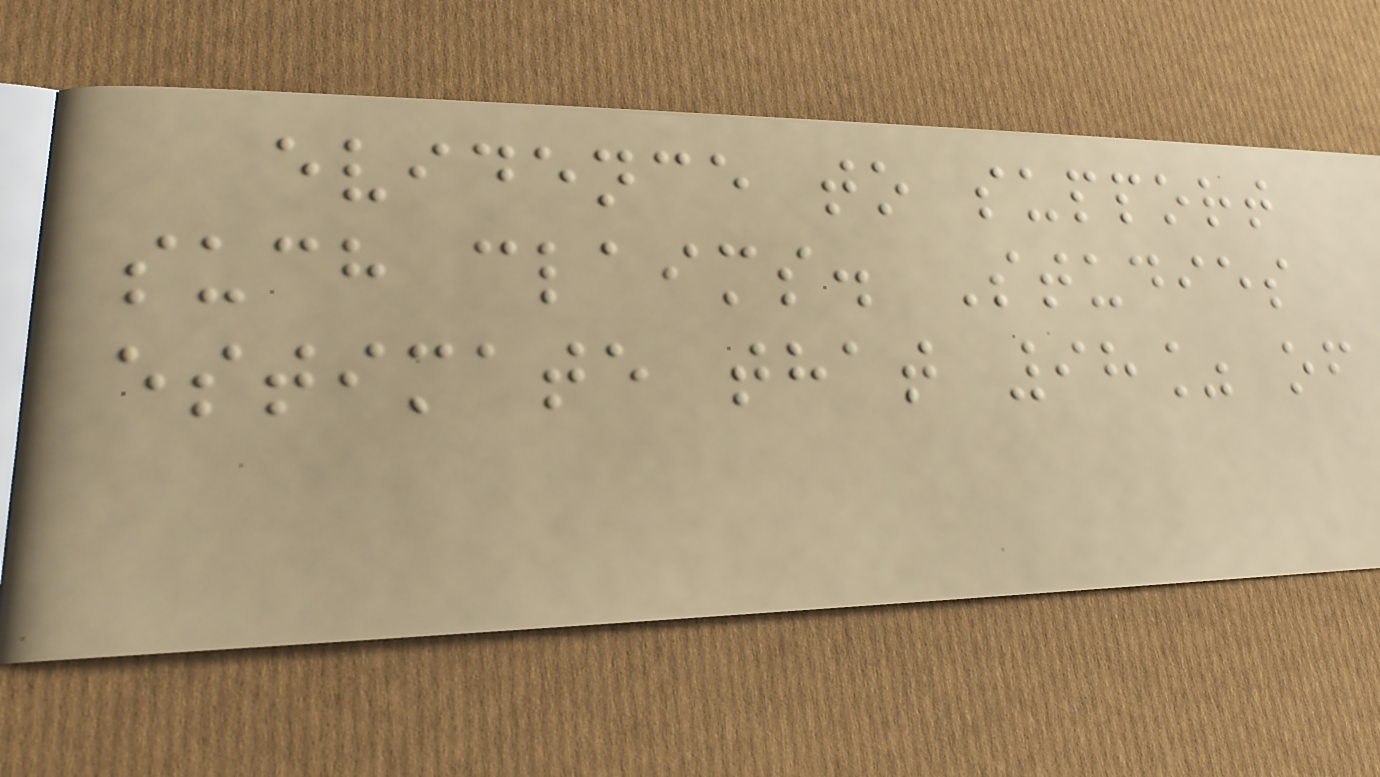evidence to support
such claims. Studies
estimate that 98% of
